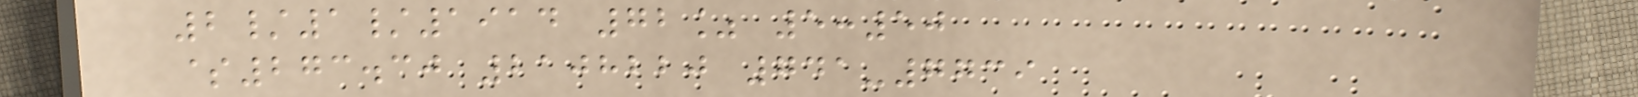2/1/1914 72% 5:50
$273.30 2108220 741-7739
